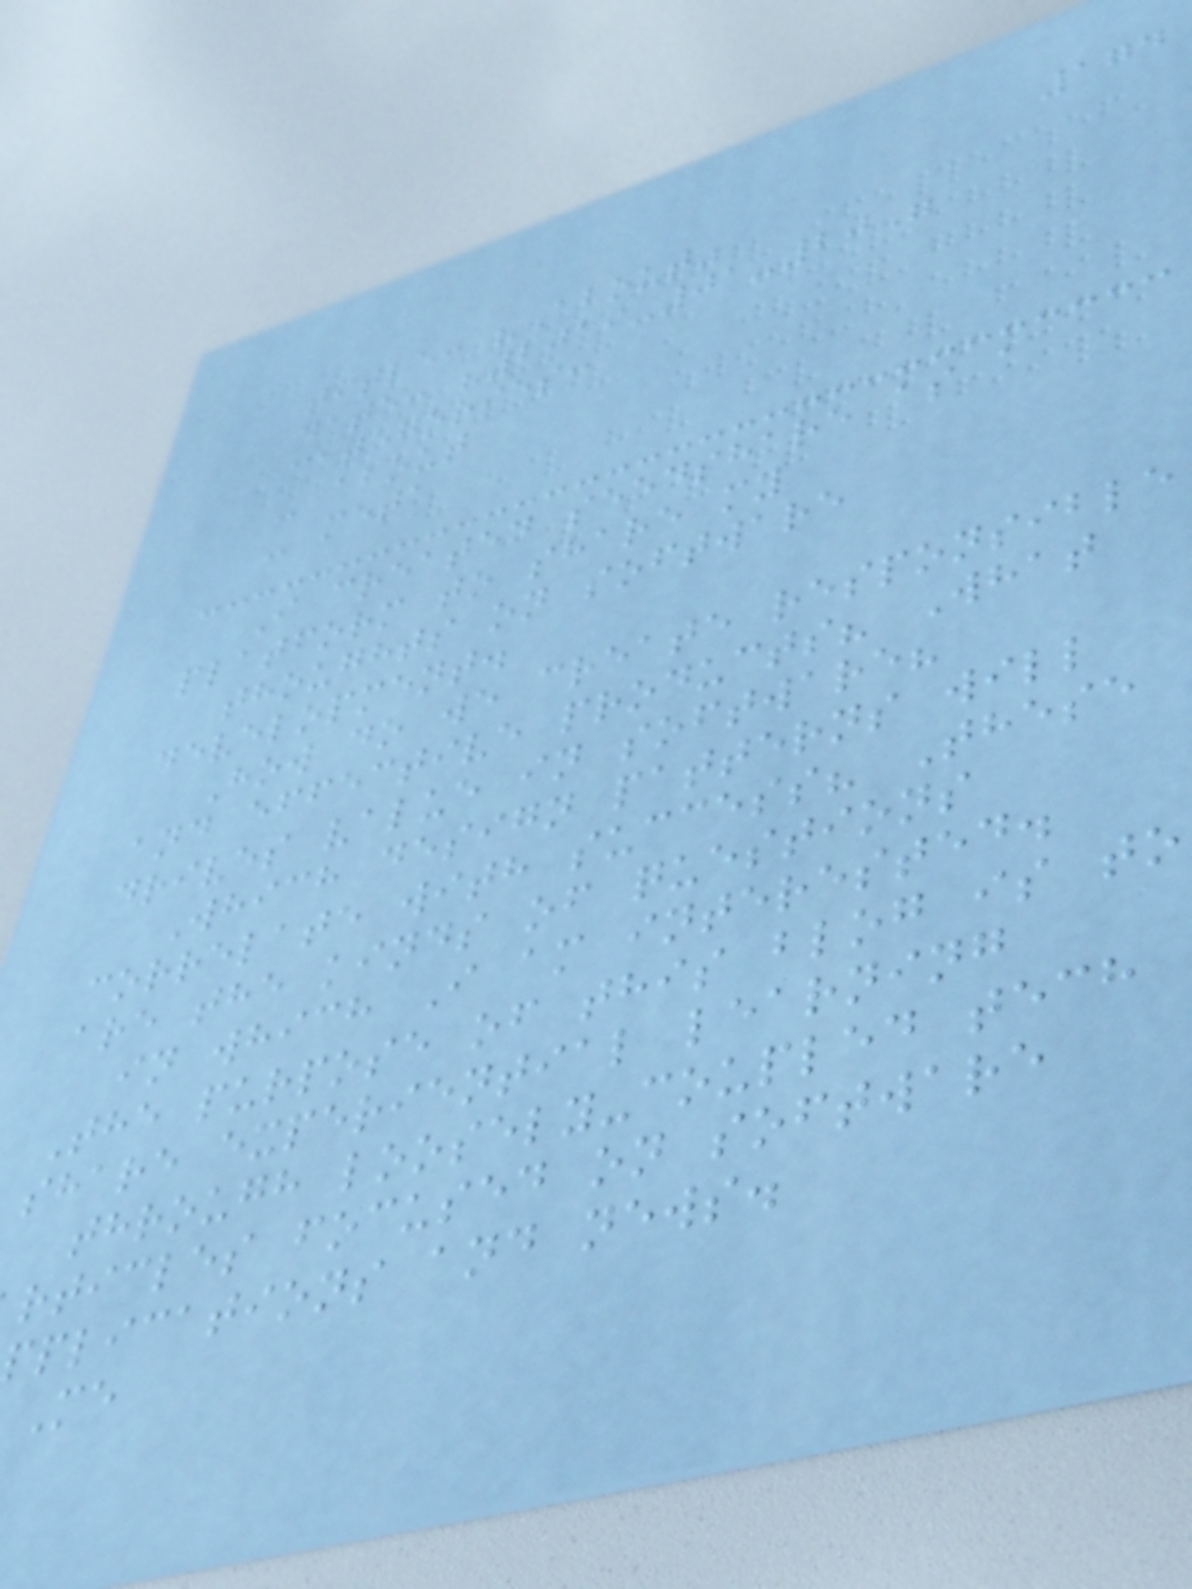174
title: "About"
date: "2019-01-20"
categories:
- about
- meta
I created seedshare as a
platform to share my
thoughts on software
development.
How do we create responsible
and effective products? What
drives value in software?
Which design patterns will
correlate with success? These
are the kinds of questions
in which I am interested.
The purpose of this blog is to
share experiential learning
through loosely-coupled tech
rticles focused on software
pplications and news.
Me
